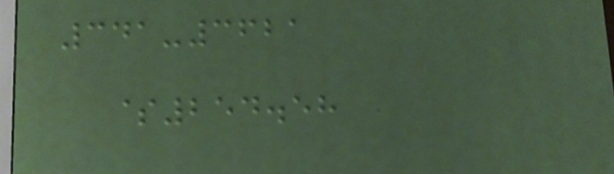341-3621
$254.58
